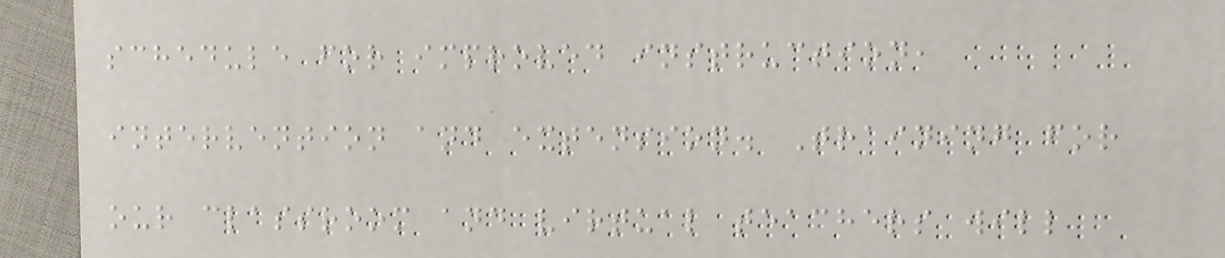schedule for improved instruction,
intervention and extension. Training for
our classroom and virtual teachers will
